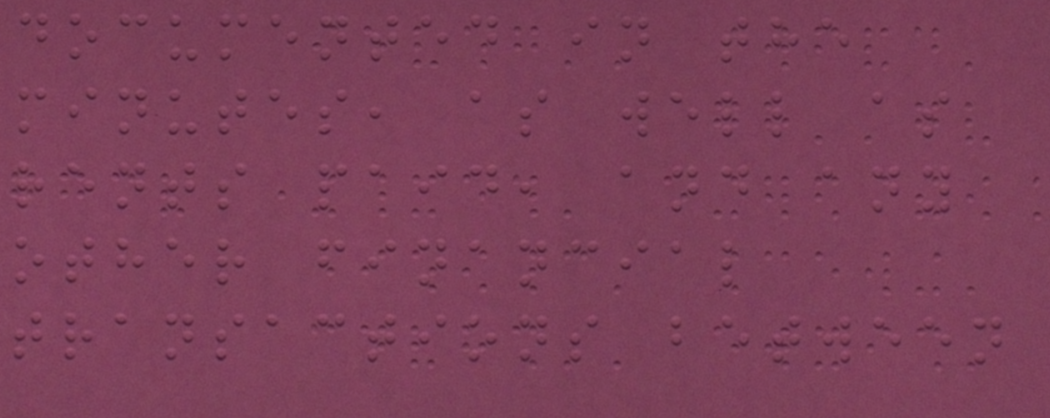documented in the
minutes, as well as
rents paid, and any
other financial
transactions between
